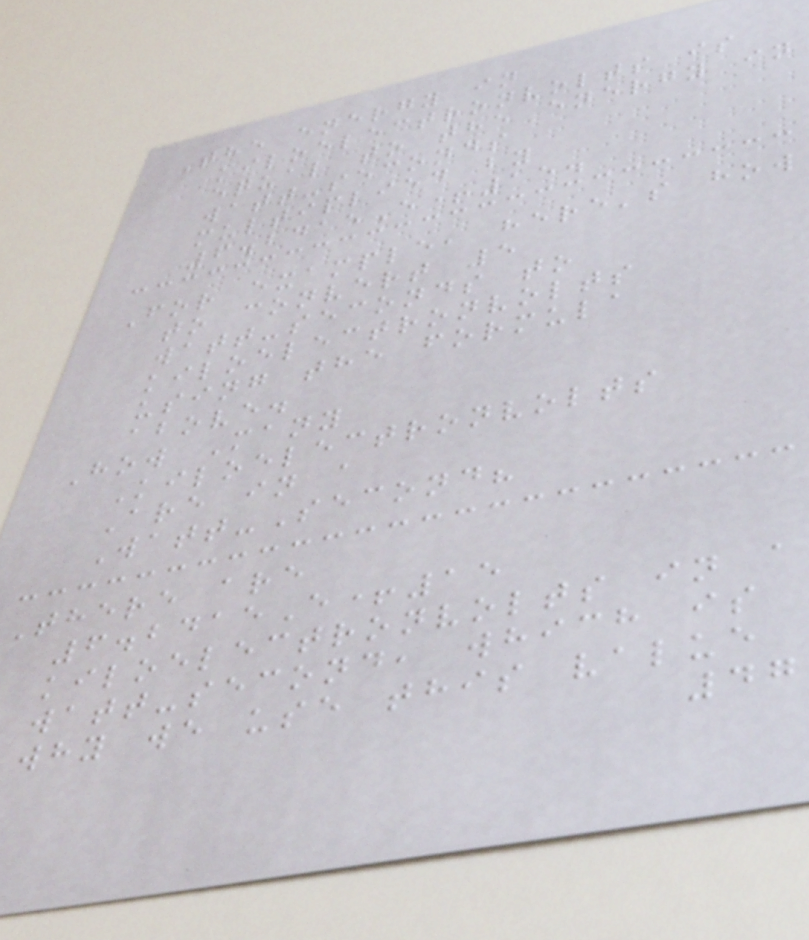The energy in
kiloelectronvolts is
equal to the energy in
watt-seconds
multiplied by
6.2415E+15.
For example, here's how
to convert 5
watt-seconds to
kiloelectronvolts
using the formula
above.
How Many
Kiloelectronvolts
Are in a
Watt-Second?
There are
6.2415E+15
kiloelectronvolts in a
watt-second, which is
why we use this value
47
